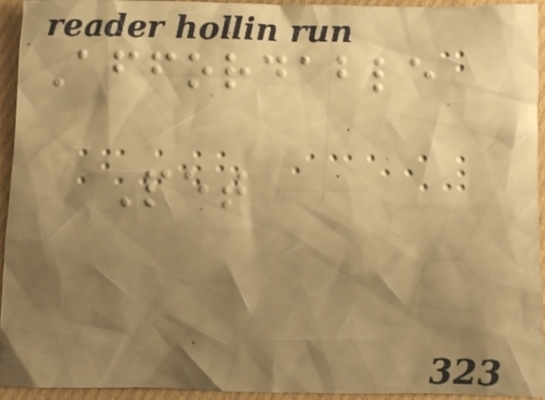Affordable
Pet
